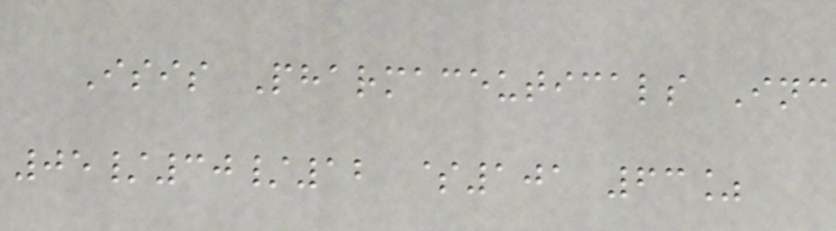Isis Pharmaceuticals Inc
05/30/12 $101 63%
